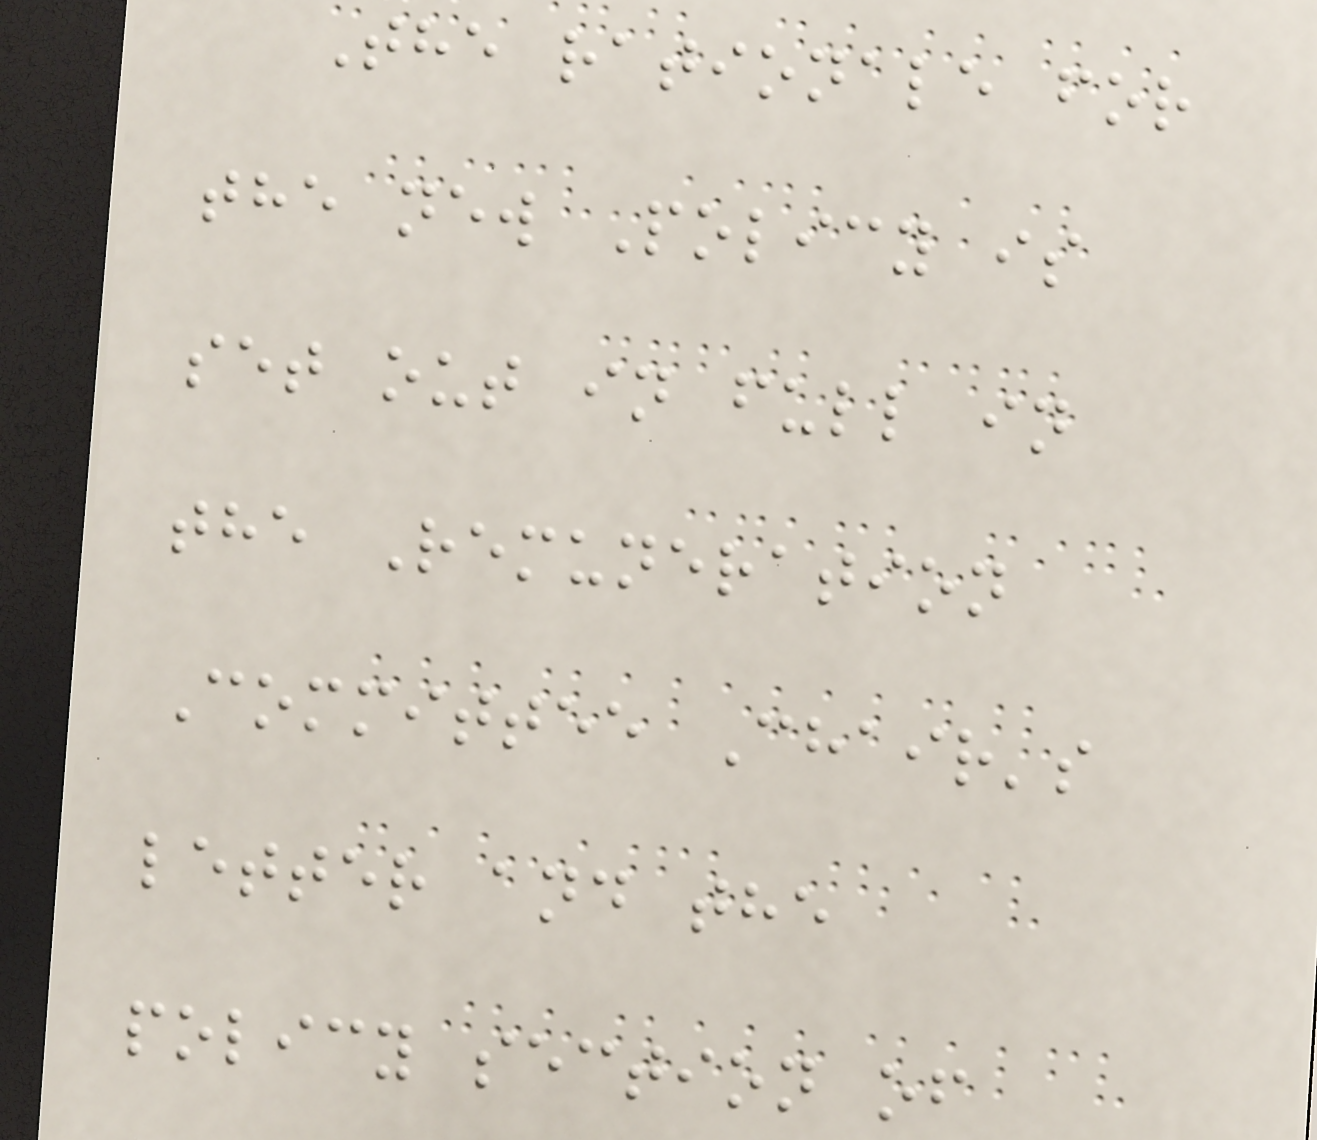The rationale for
the new Policy is
set out in full in
the Remuneration
Committee Chair's
letter and the
policy section of
